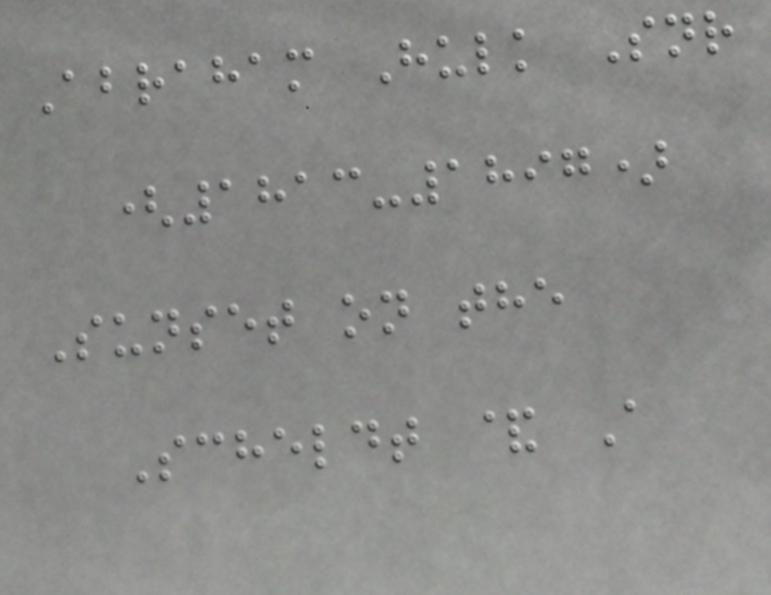Abraham Hulk Snr
(1813-1897)
Sunset on the
Scheldt & A
